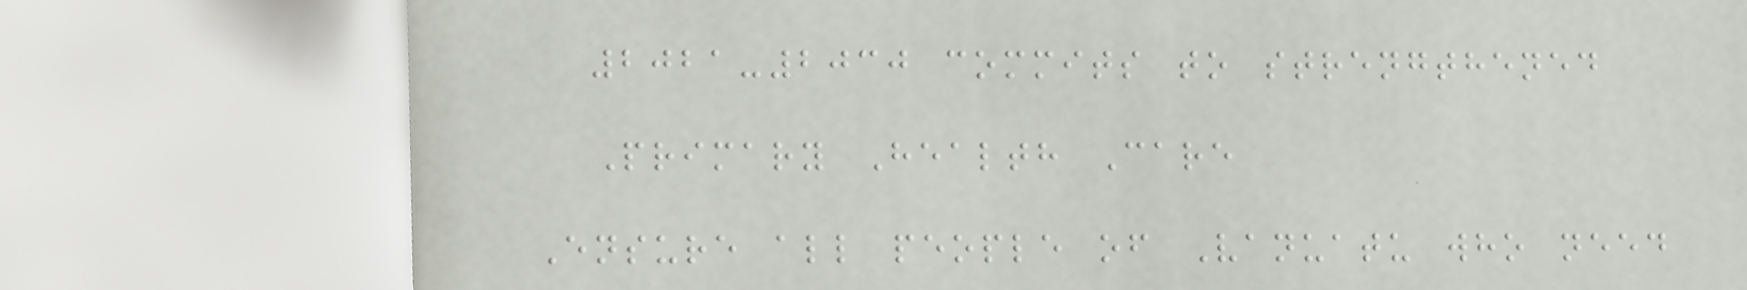2021-2030 commits to strengthened
Primary Health Care
Ensure all people of Vanuatu who need
